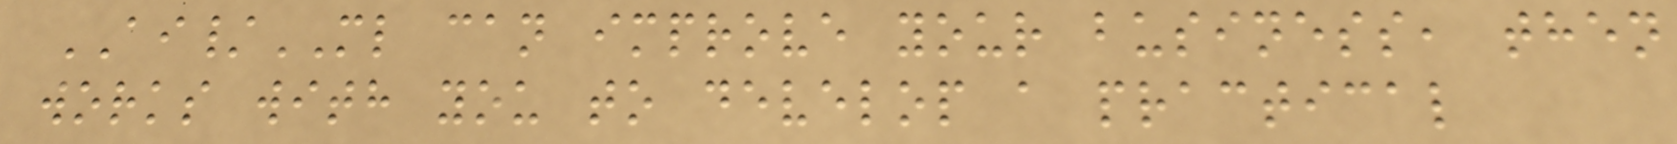AI/ML can improve your business, then
works with you to develop a practical
